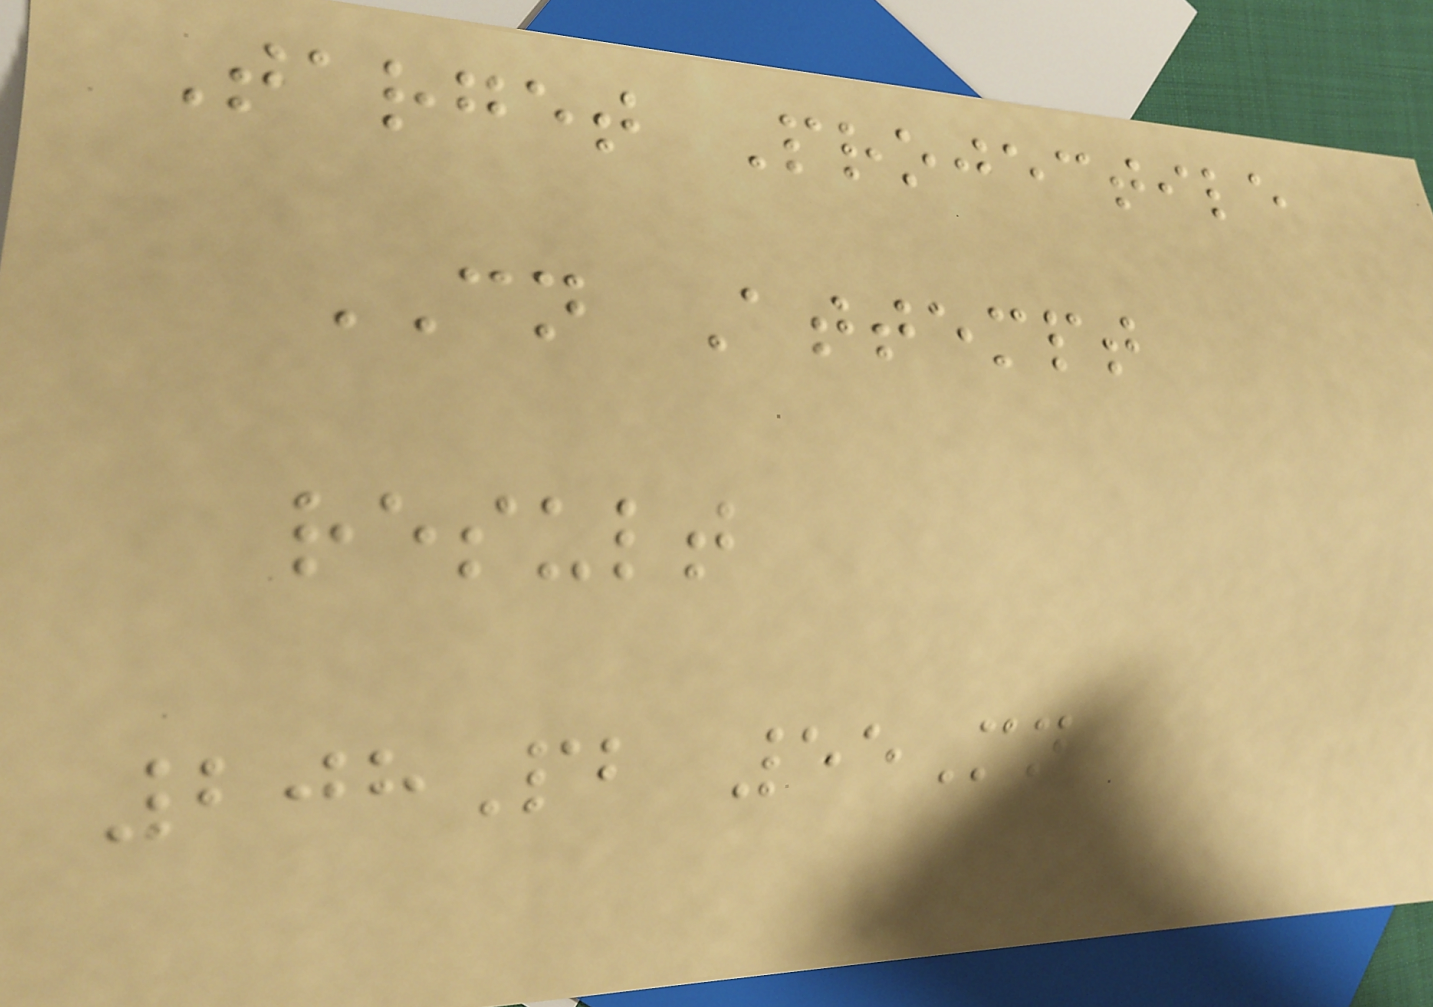Target Projectile
CN Attempt
result
208Pb 55Mn
